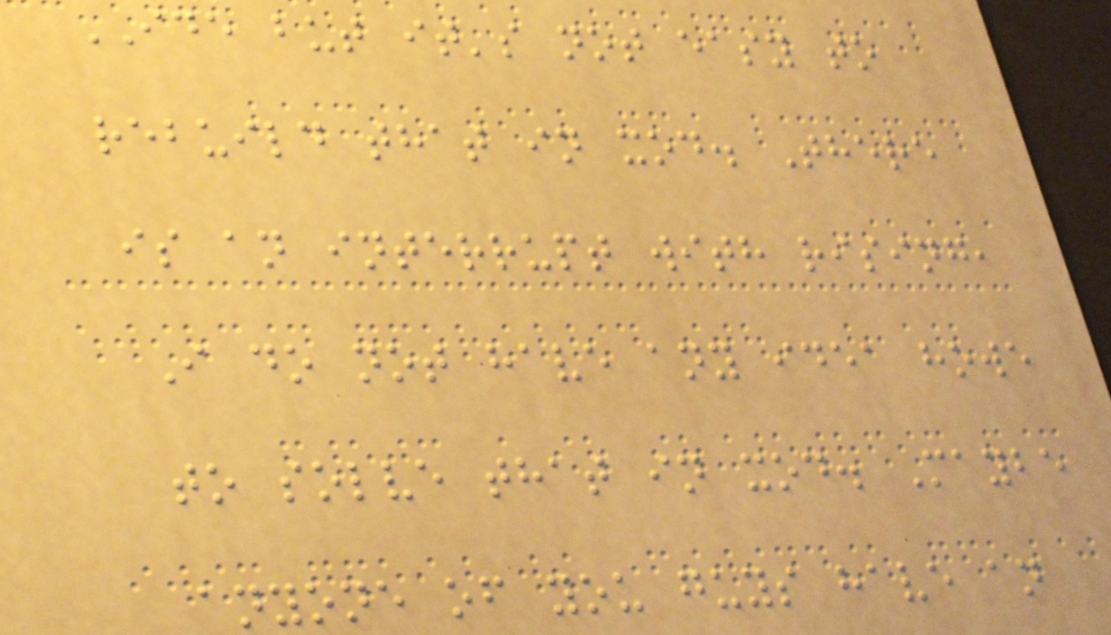IDE but it's not easy to
rebuild that in xod. There
is an interrupt with rising,
I do not have any idea howe
to solve that in xod. Maybe
anyone of you guys have an
